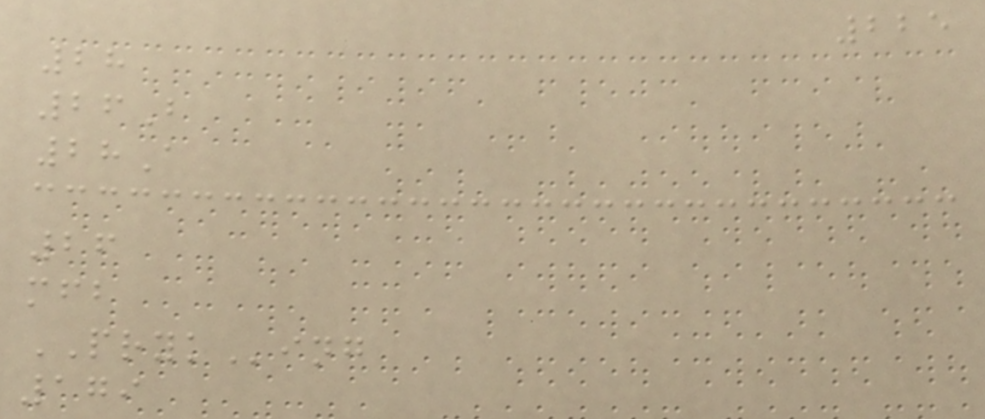225
28
26B
28A
26
mfb
PRYKing
179
